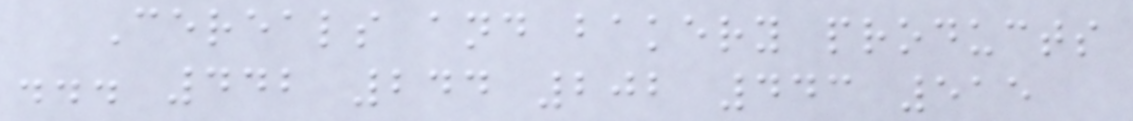Cereals and bakery products
... 442 244 202 443 515
